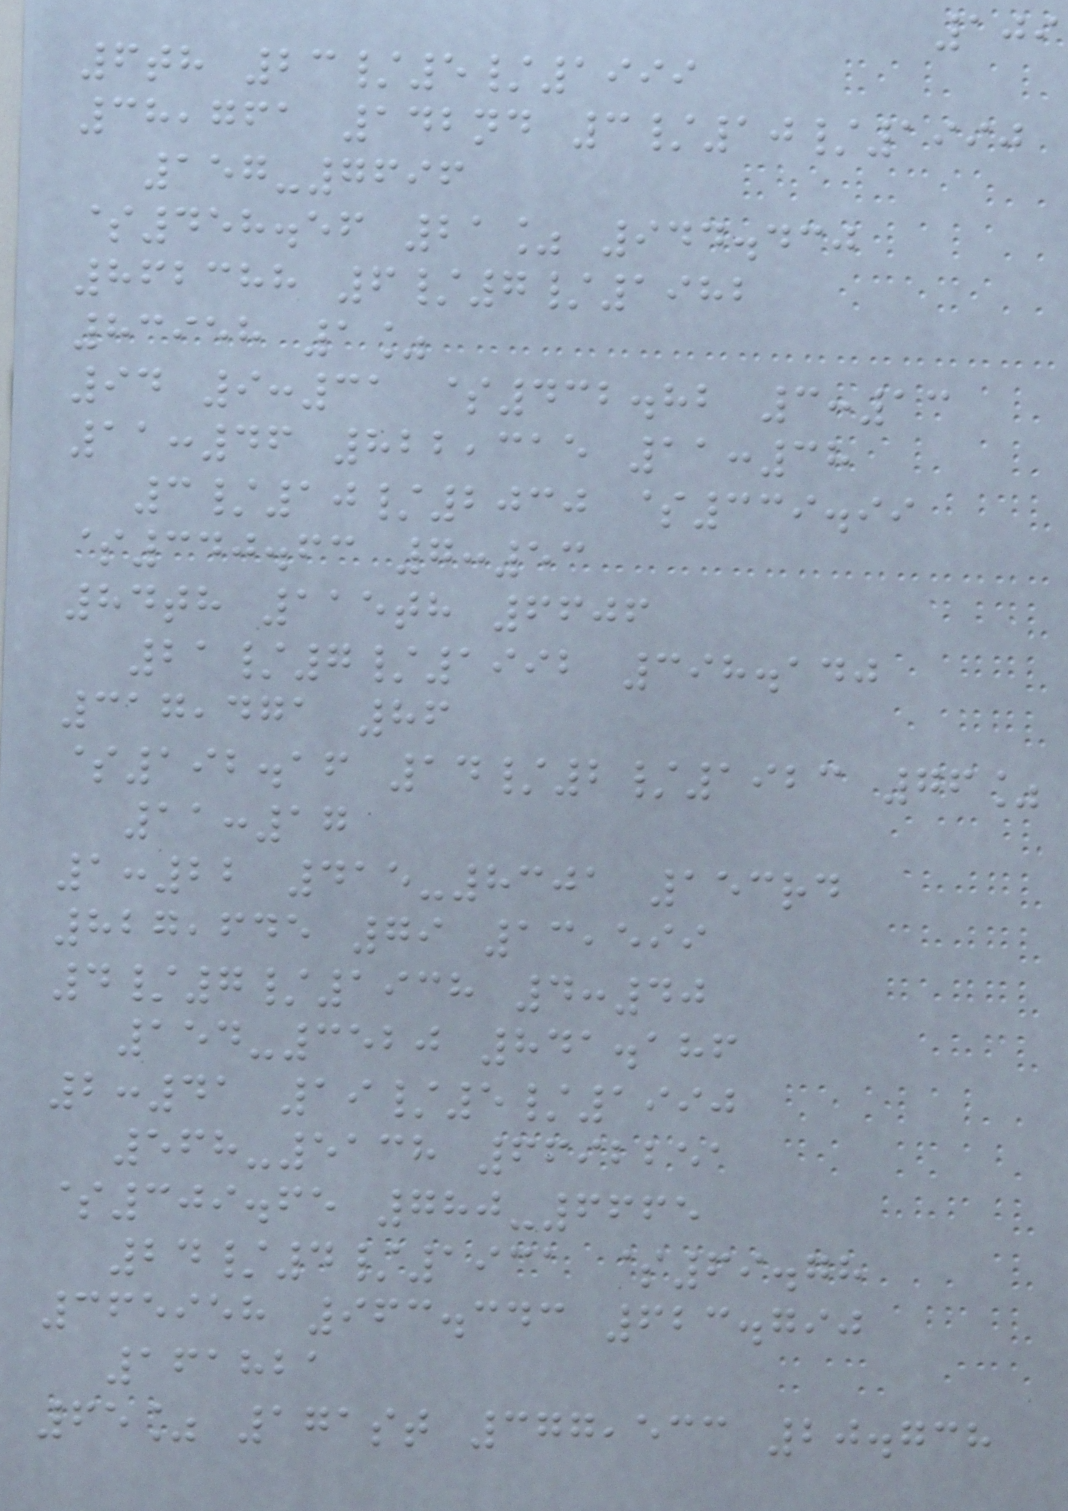109
6th 23/5/1999
38,761 142nd 3/10/1990
157-7696
$458.56 21% 944.430
862388 6/7/1982
83958 1%
94 9:31 $432.82 3:13
11:46 822,315 11:38
3/10/2030 $339.99
$340.63 7:53
84th 115th 6606
21/7/1992 398.140
317,471 86
$192.16 14/2/1923 76%
11:17
1:22 415-8301 153rd
827,645 79 13,599
4/7/1938 4:40
154-3520 841.186
2:41 19/5/1990
568-5138 6692251
$309.65 780-6665
24/4/1931 $69.78
365958 963.343 623.790
161821
65% 171st 377,533 20.738
